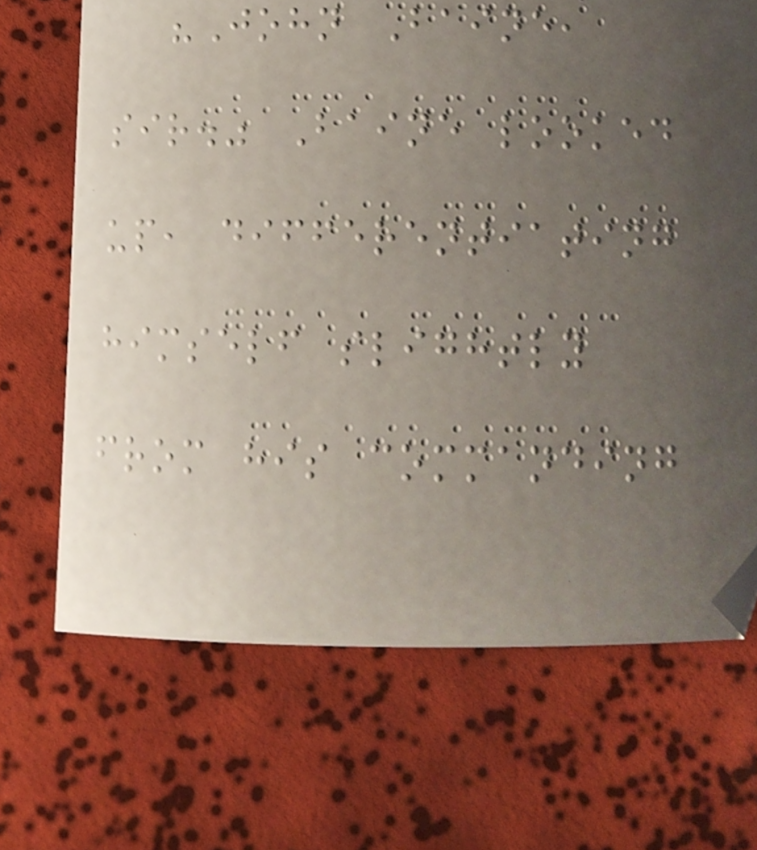"John Baine,
sir." Baine looked
up, differentiating
himself slightly
from his commanding
